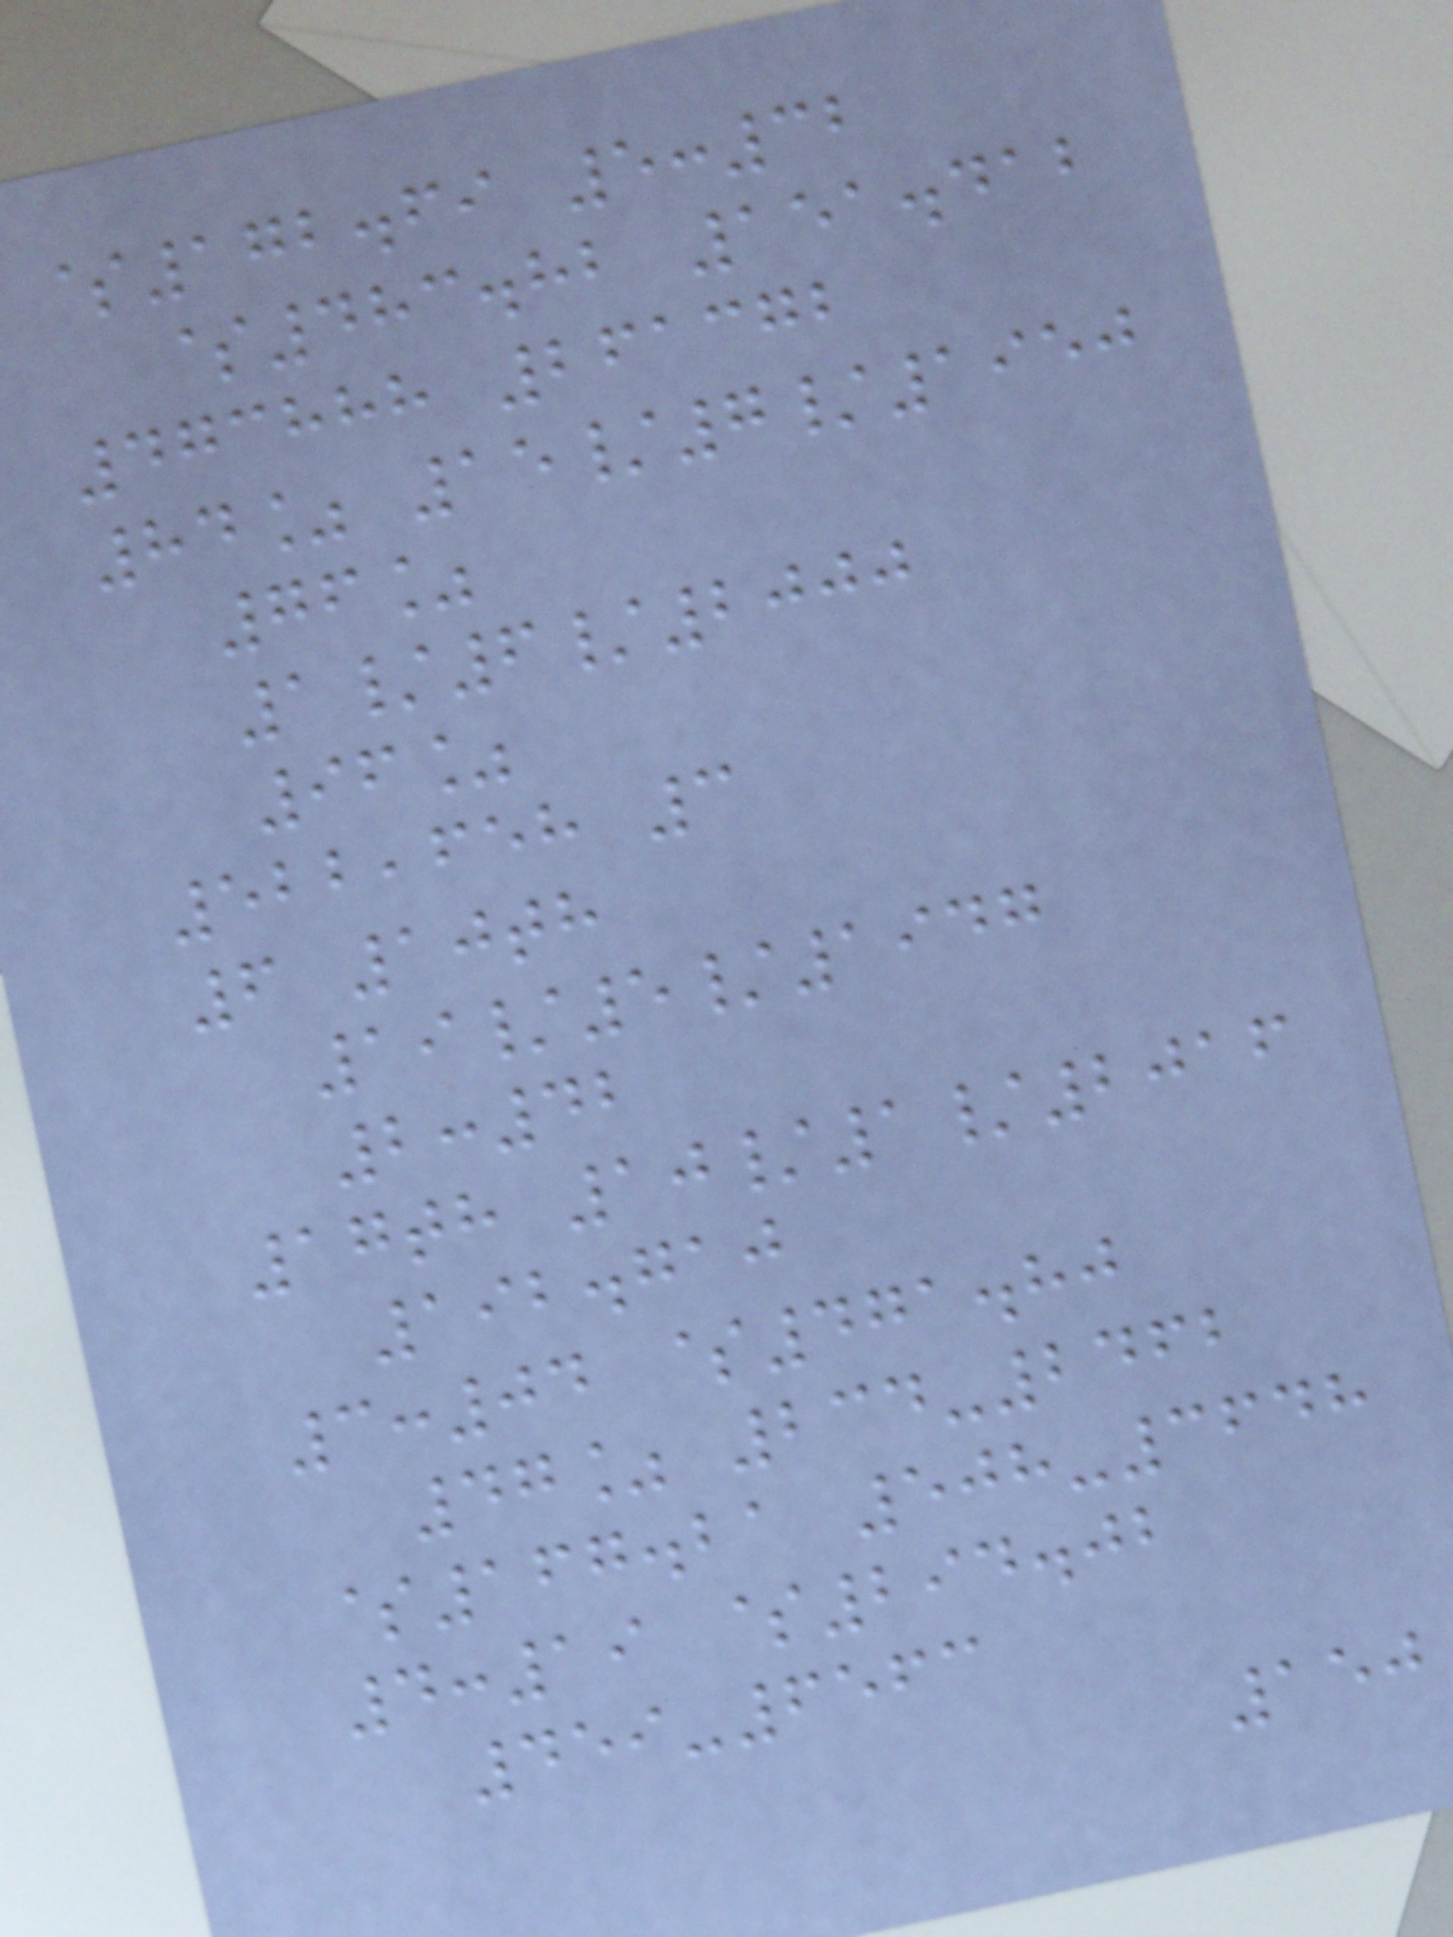$172.69 5:32
$483.82 151.412
473888 261372
84% 15/7/1950
76%
1/6/2000
96%
522,658 3
6 10th
19/5/1947
2:42
17th 10/1/2016
192.710
3:04 $471.80
47% 234-2462
$167.21 508-3648
4:19 $294.02
459-6563
150
